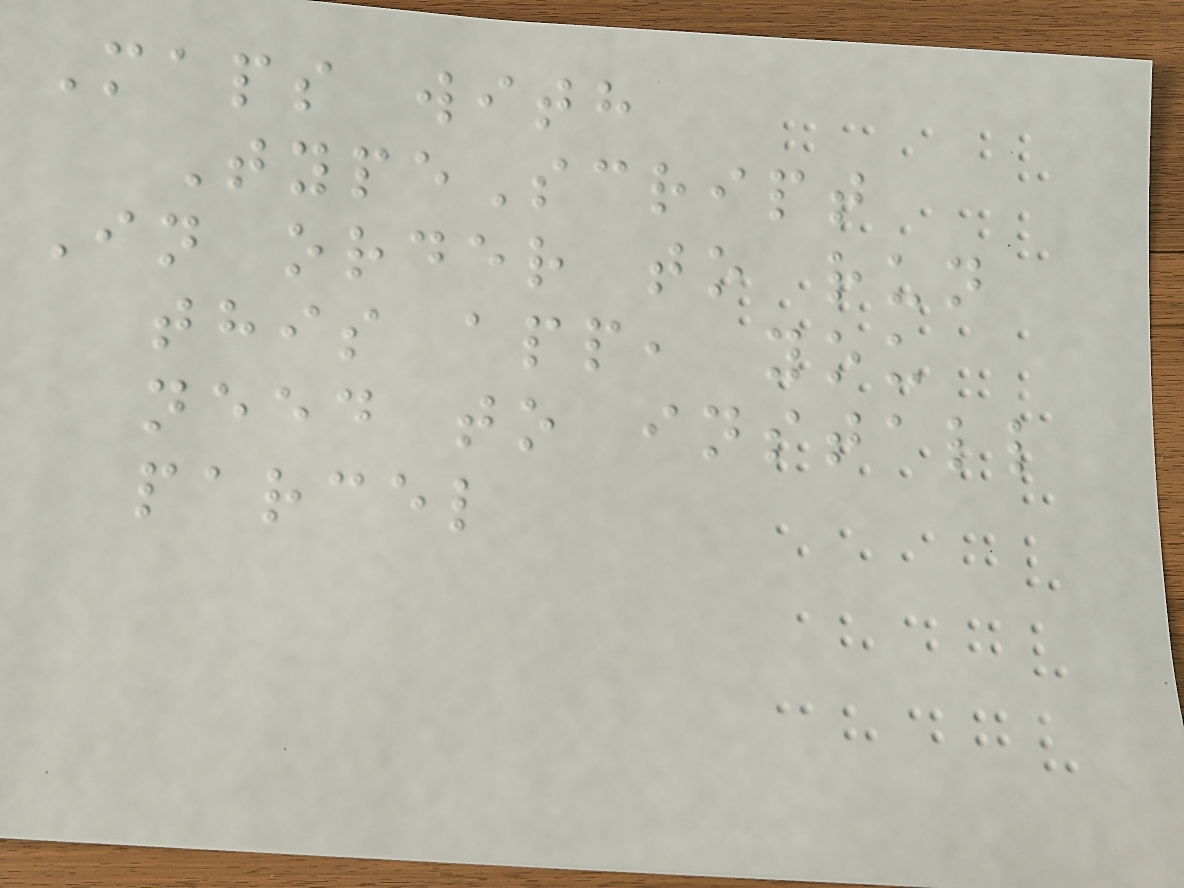Maps with
TypeScript
In order to run
this app, you
need to install
parcel
